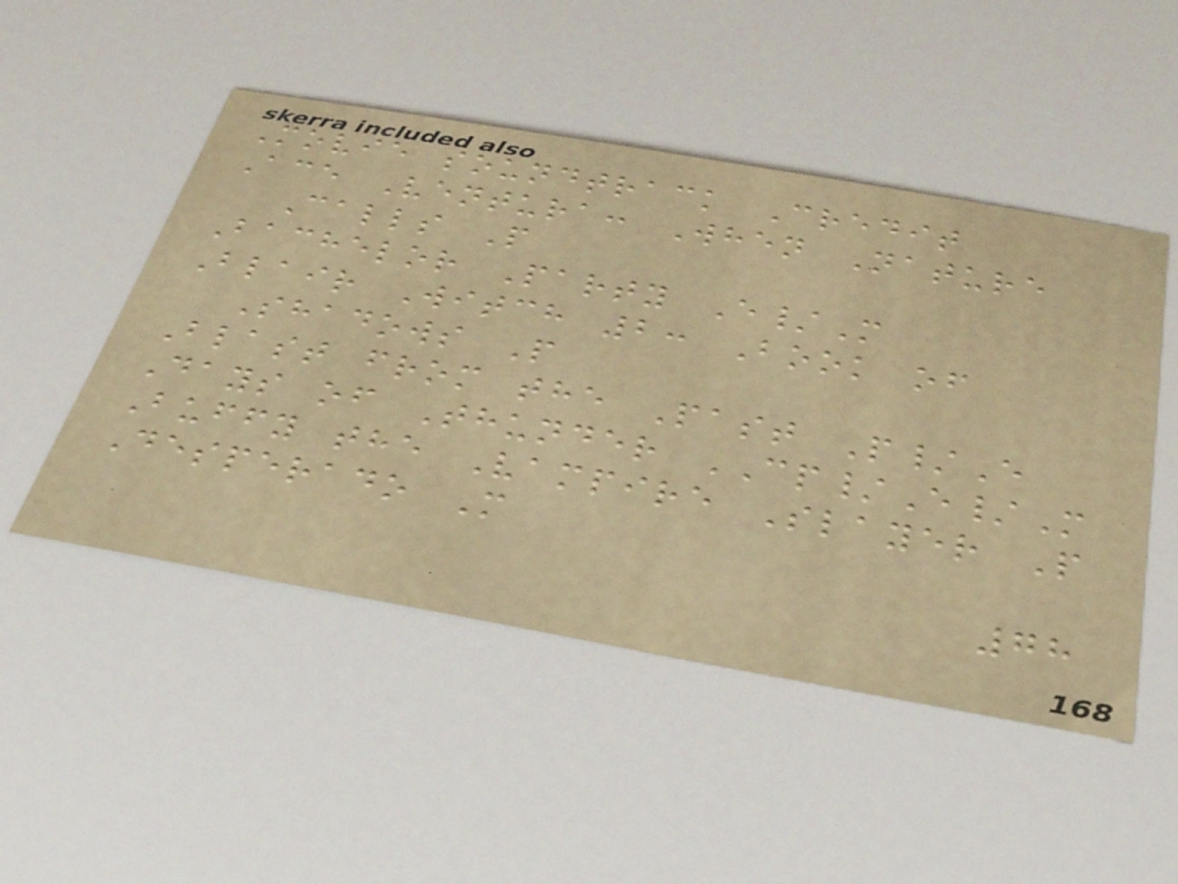Movie soundtrack Credit
Ace Ventura: When Nature
Calls P
Bachelor Party E/M
Blair Witch 2: Book of
Shadows P
Blast from the Past P/E
Days of Thunder CP/E/M
Buffy the Vampire Slayer P
Desperado M
78
